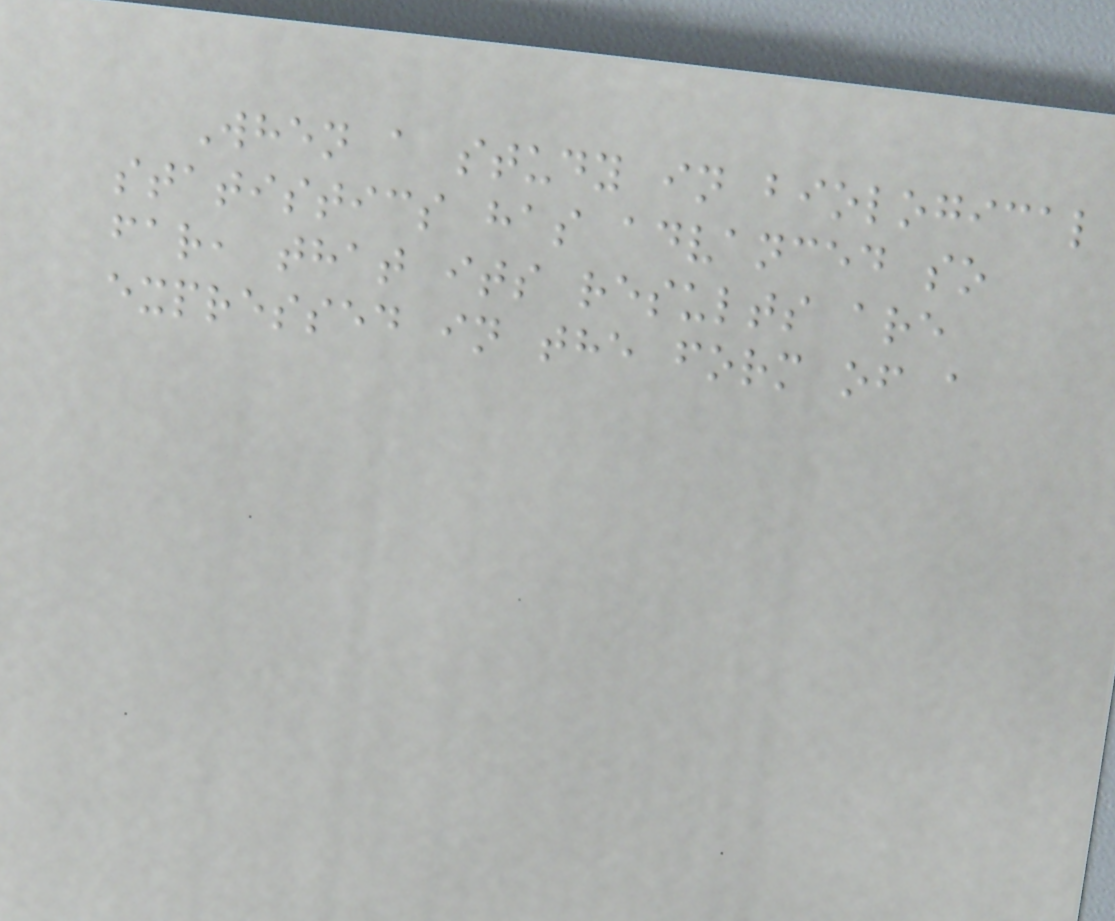When a study in biological
statistics has advanced so
far, that its results are
expressed in the form of a
